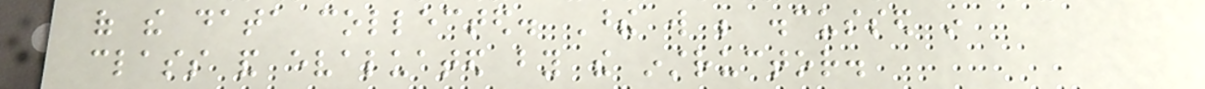of the data collected. These will be discussed in
class and evaluated by the instructor.
